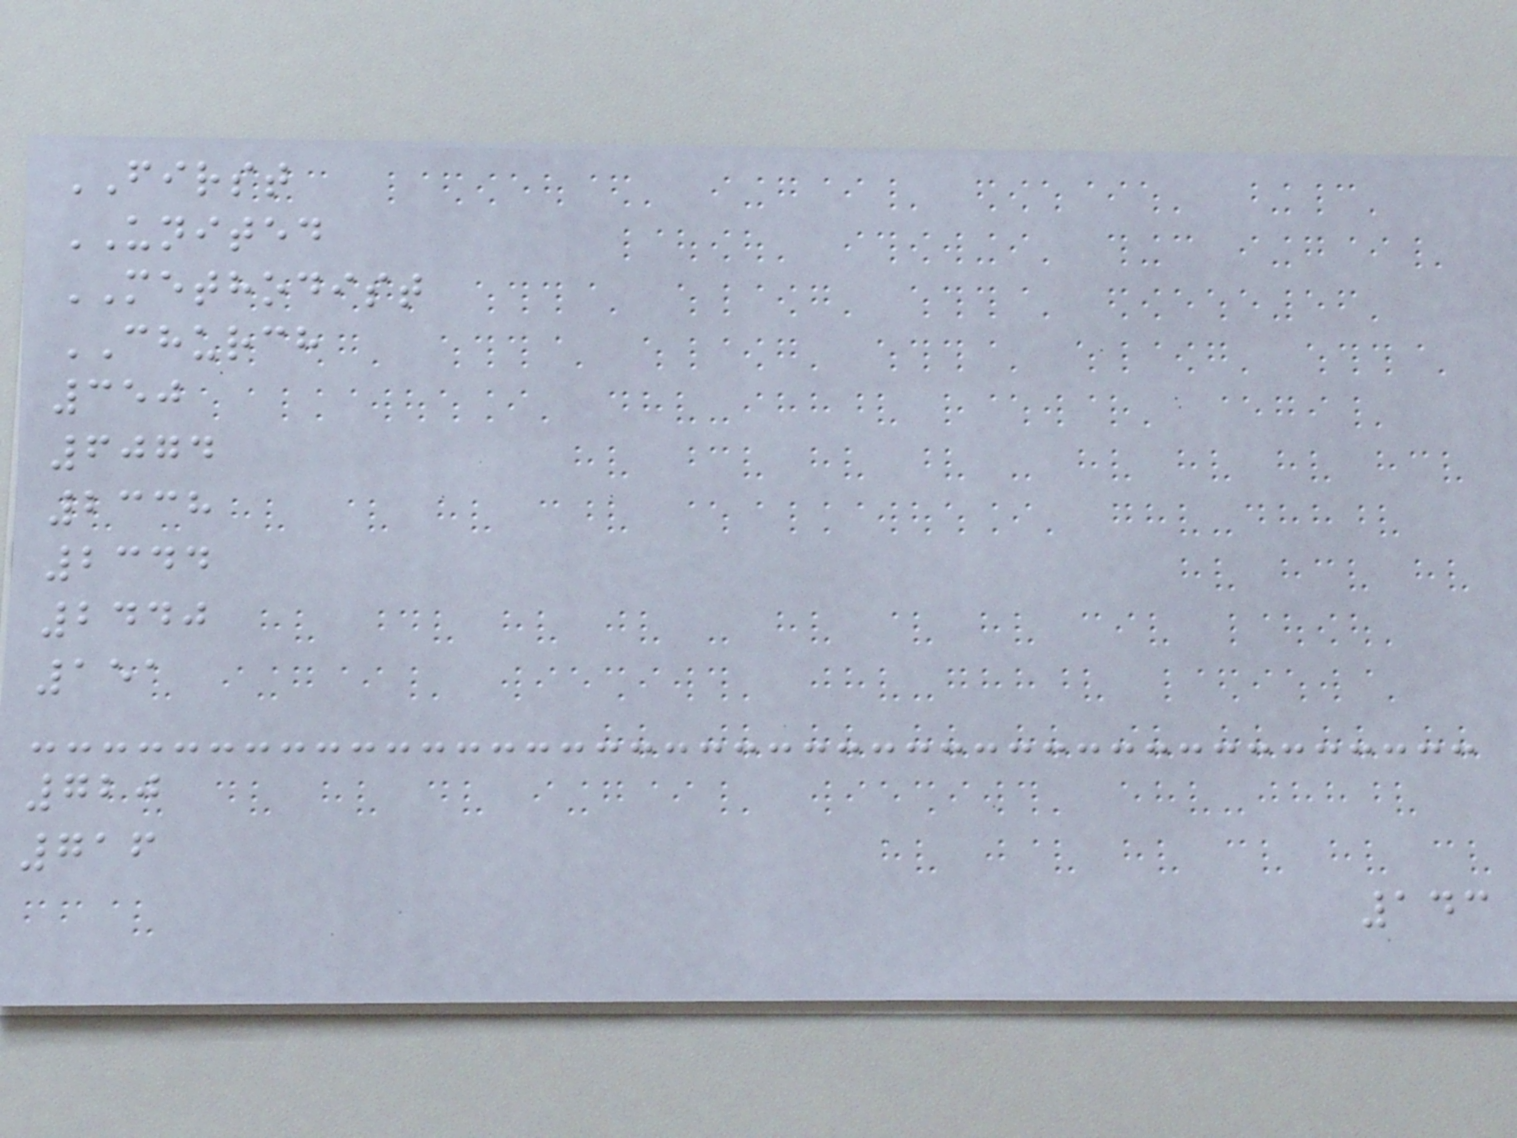FIRST
UNITED
METHODIST
CHURCH
350
6074
2338
2344
2440
151
720
716
143
